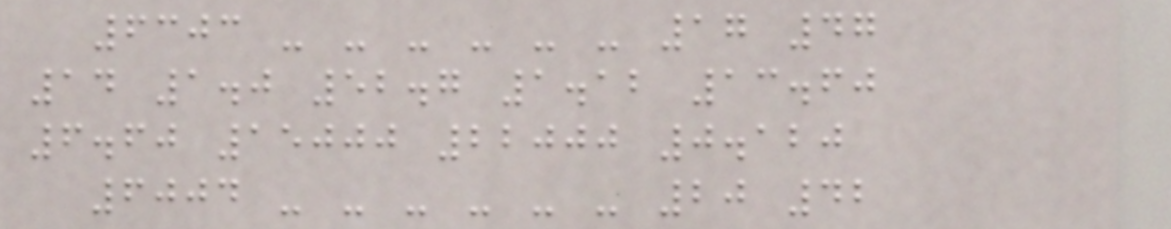6303 - - - - - - 17 47
14 1.0 52.7 1.12 13.60
6.60 15000 22000 0.120
6004 - - - - - - 20 42
